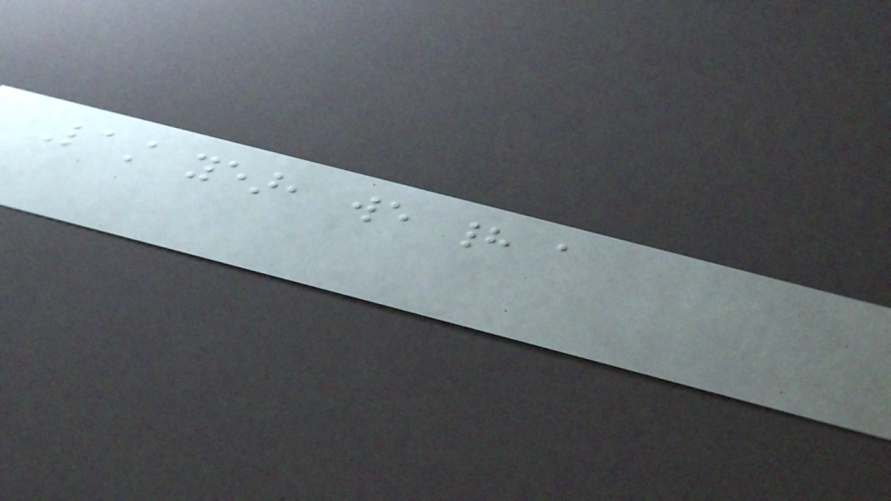Last year, we had a
